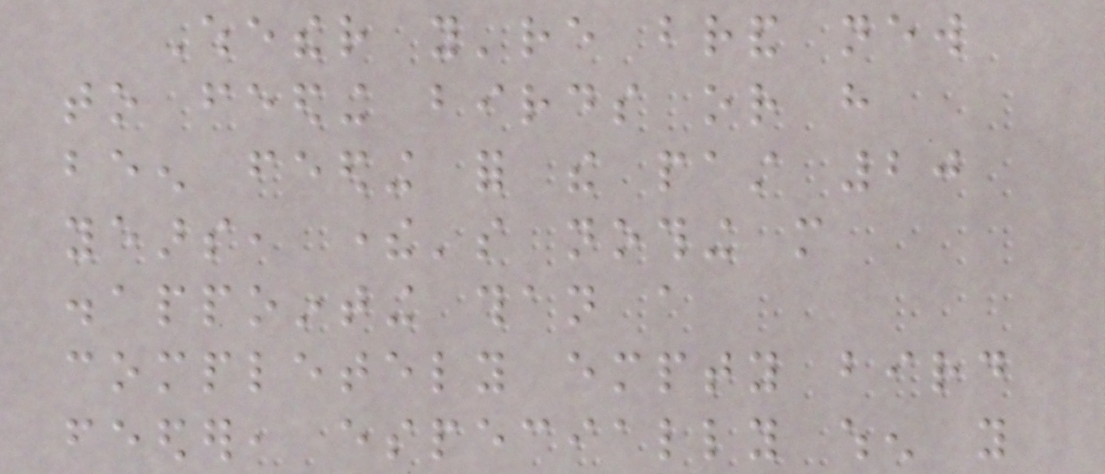Whether you're brand new
to feeding birds or have
been feeding for the past 20
years, there's nothing more
disappointing than a
completely empty bird
feeder, especially when you
